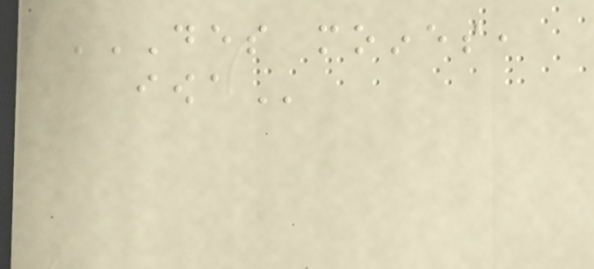DES MOINES,
IOWA
